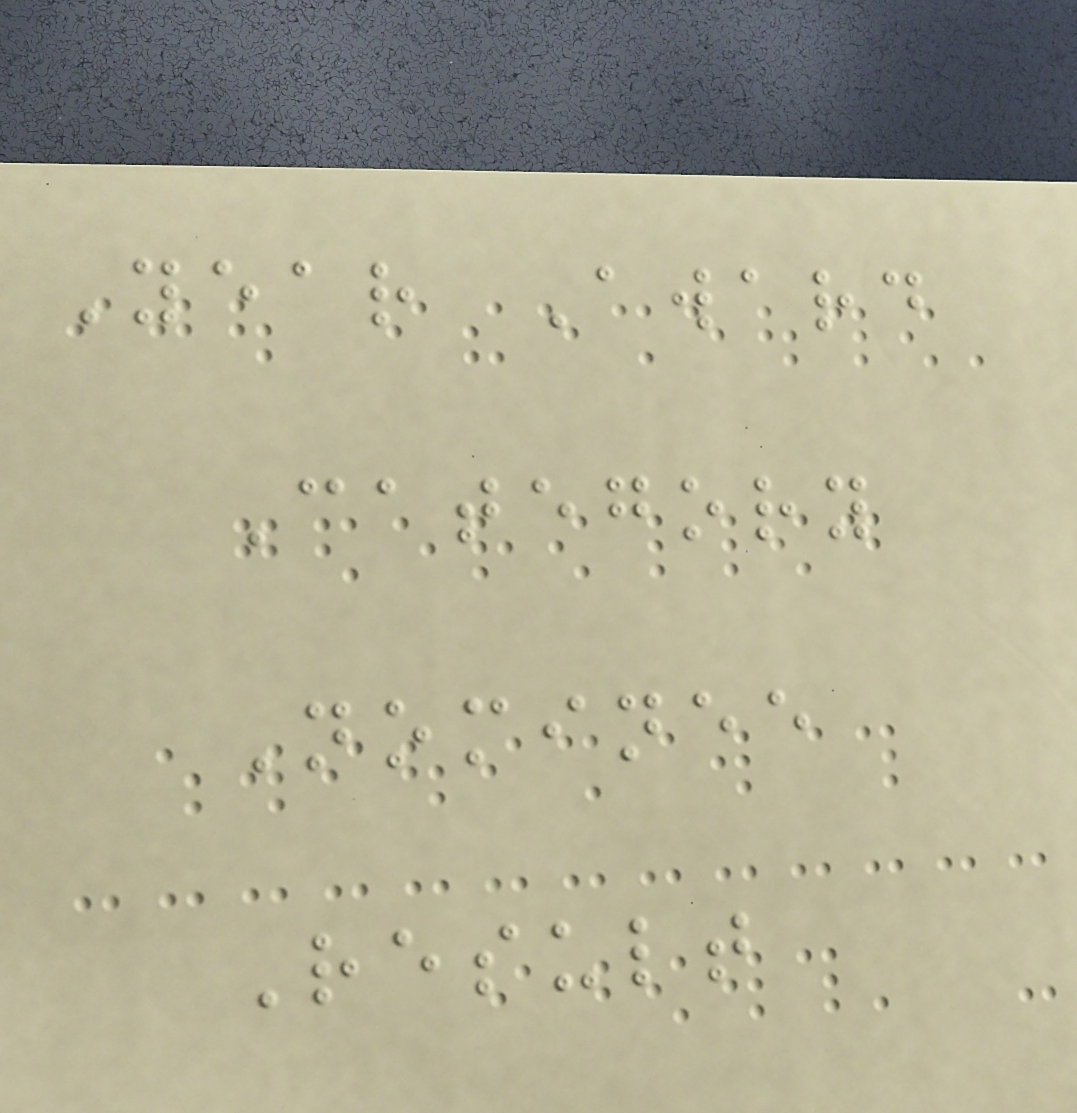Year Award
Category
Nominee
Result
